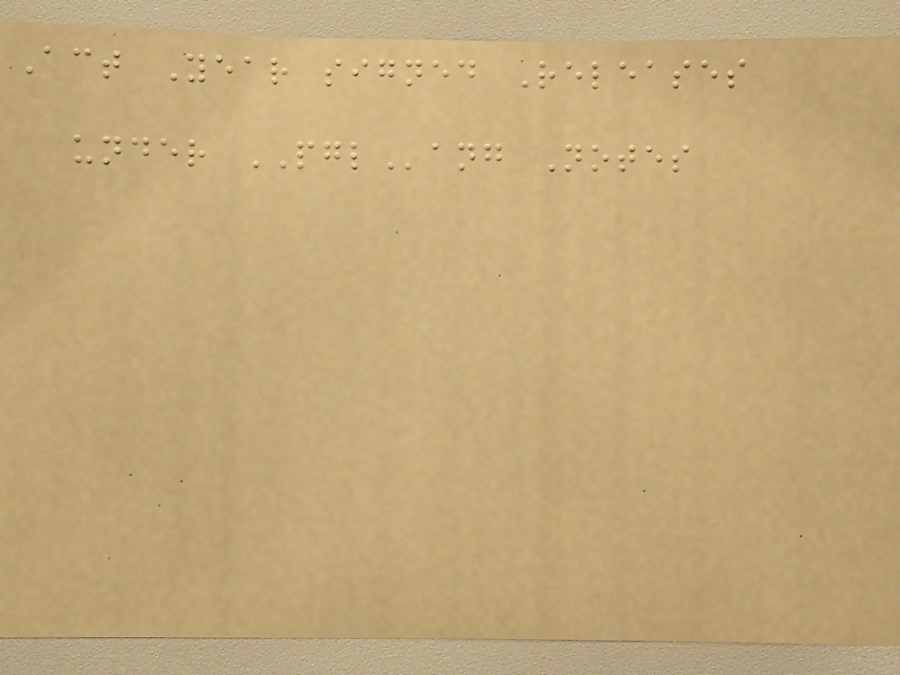Act Year signed Releases
under PGLang Notes
